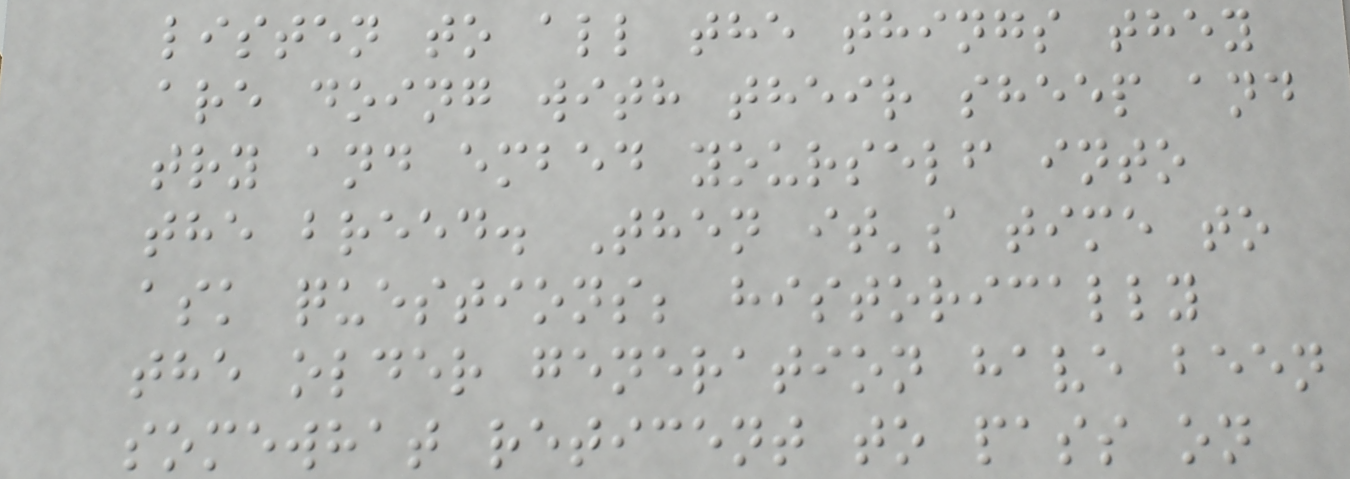listen to all the things they
are doing with their sheep and
try and embed yourself into
the breed. Then it's time to
ask questions; historically
the older generation have been
somewhat reticent to pass on
